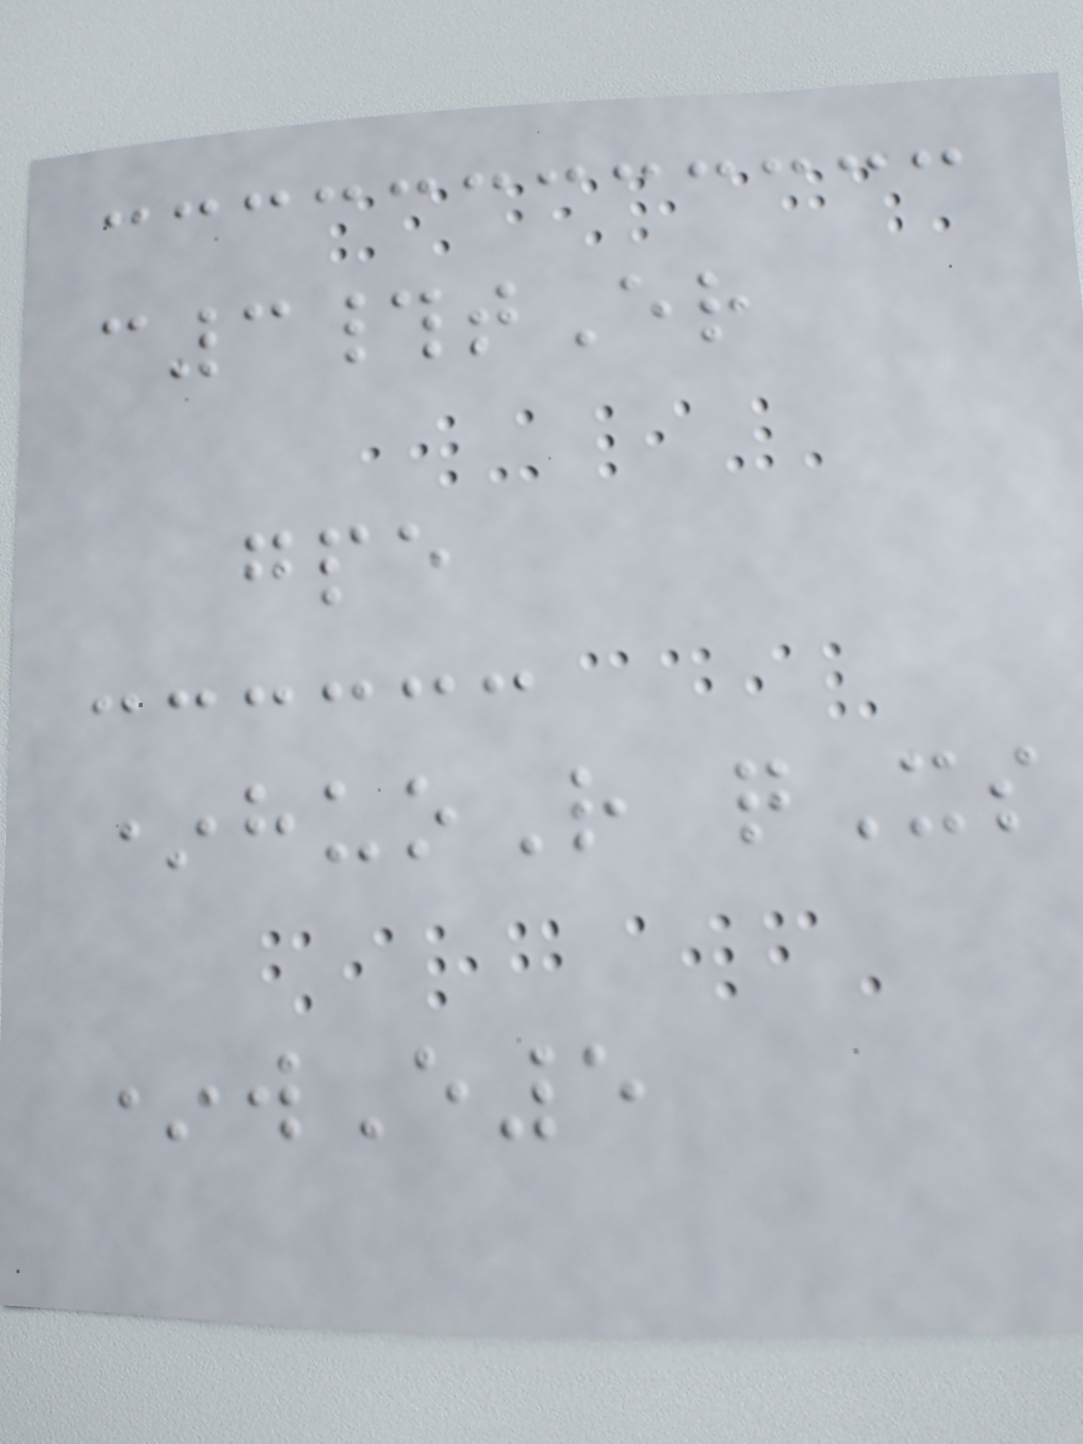c3#tEr
gpe
*huoR qXs
*wE5
